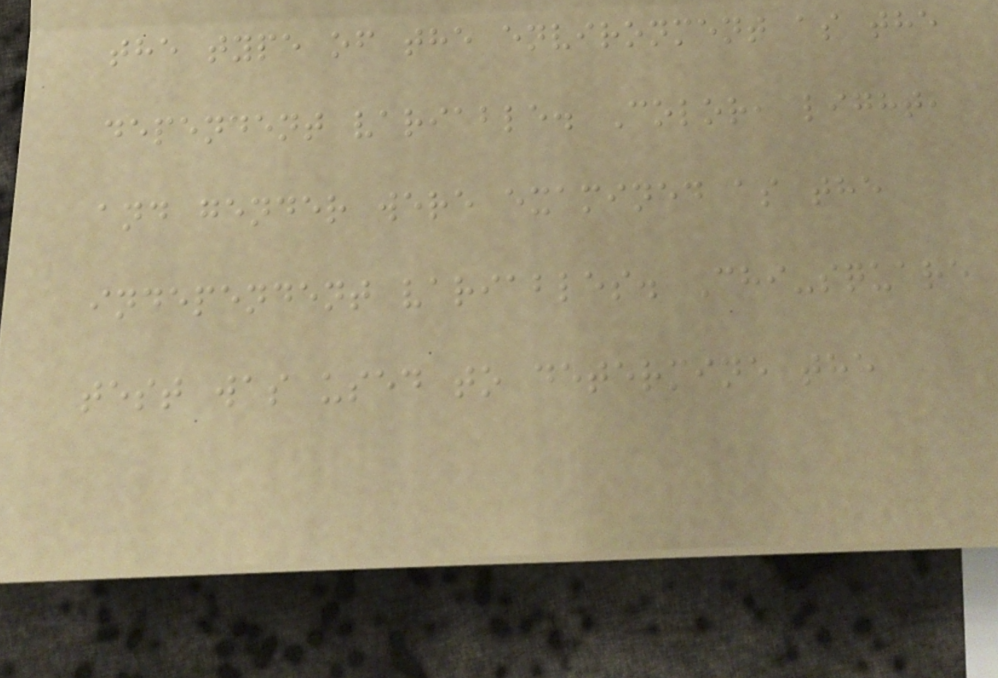the type of the environment as the
dependent variable. Color, light,
and gender were examined as the
independent variables. Chi-square
test was used to determine the
